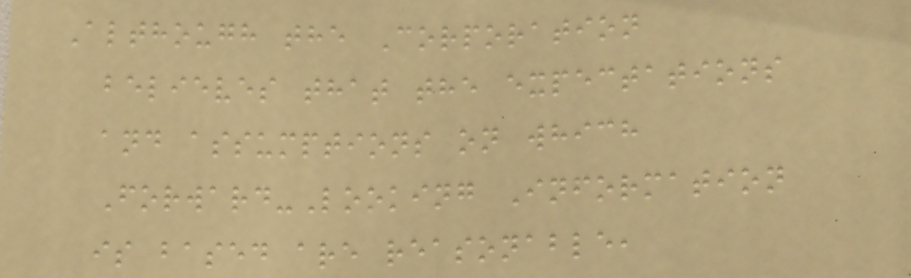Although the Corporation
believes that the expectations
and assumptions on which
Forward-Looking Information
is based are reasonable,
